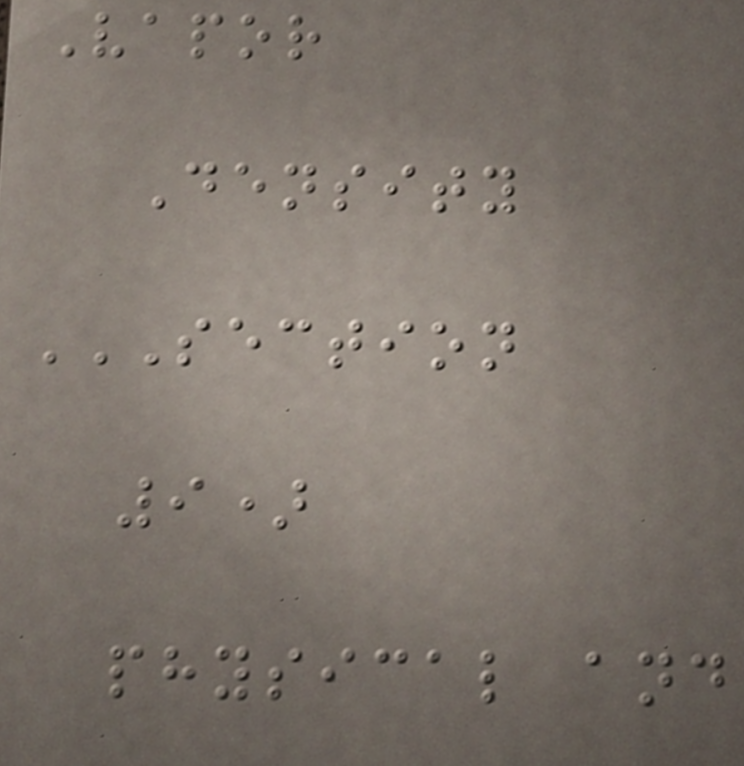Vapor
Density
SECTION
9)
PHYSICAL AND
